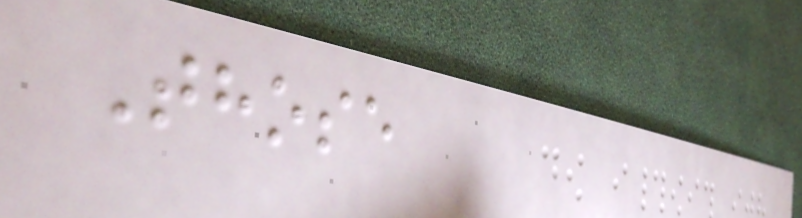Those
